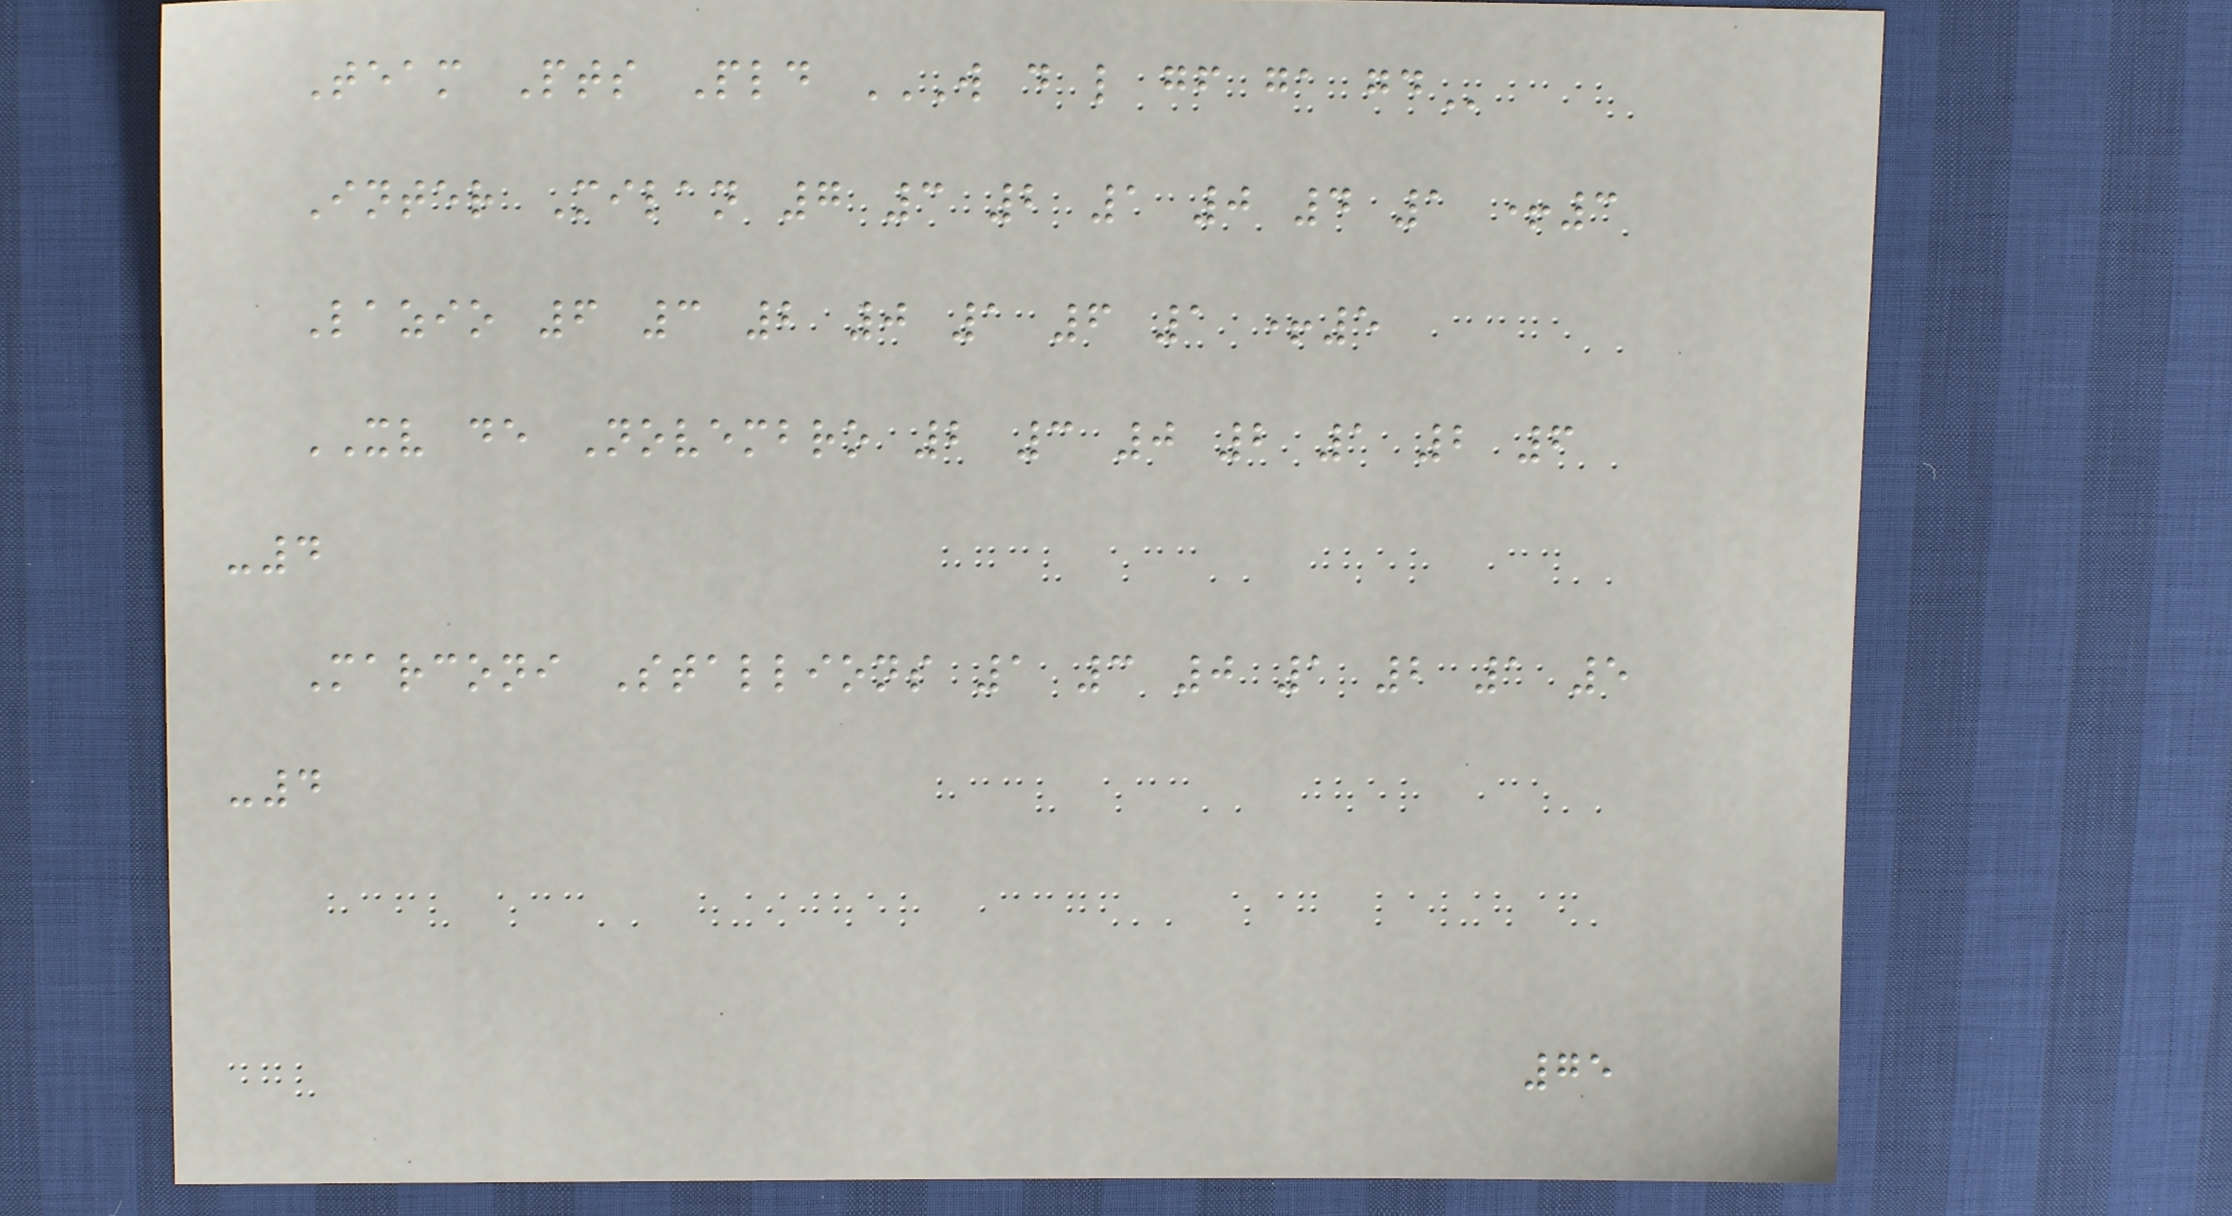Team Pts Pld W D L GF GA GD
Inter Milan 7 3 2 1 0 4 1 +3
Lazio 6 3 2 0 1 6 1 +5
XV de Novembro 2 3 0 2 1 2 6
-4
Marconi Stallions 1 3 0 1 2 1 5
-4
75
